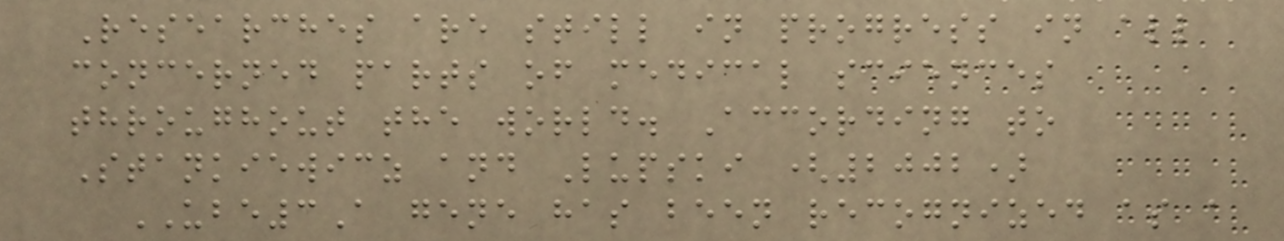Researches are still in progress in all
concerned parts of medical sciences
throughout the world. According to
Stankiewicz and Lupski (2002)
UBE3A gene has been recognized as a
